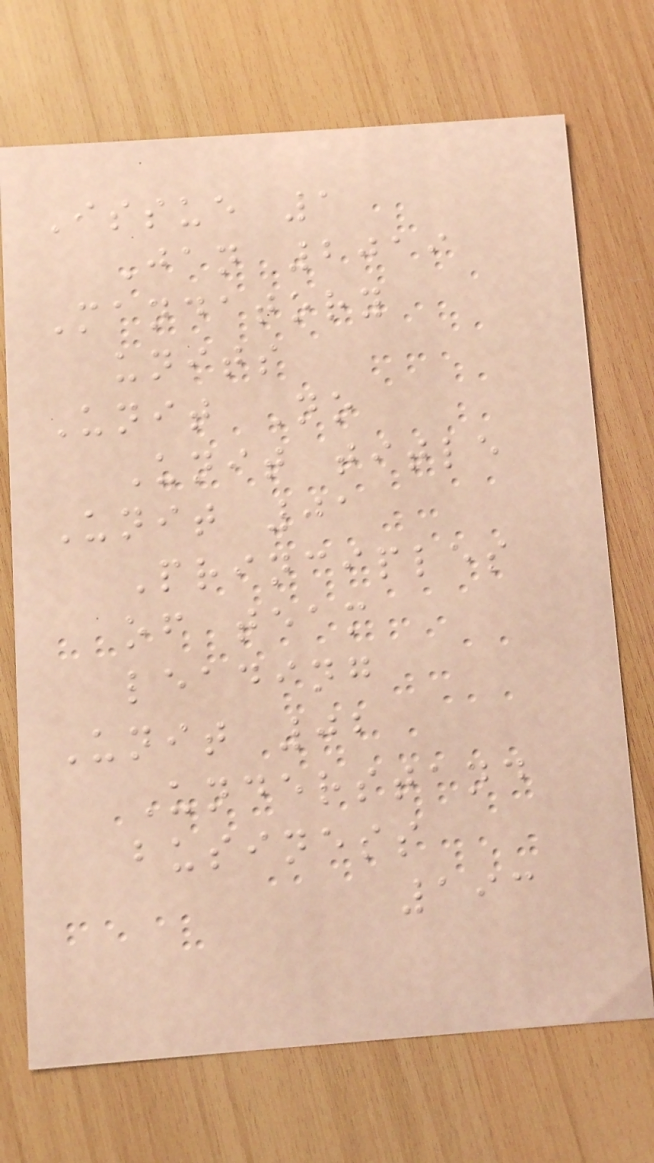Issue 1
Jan 2019
Mandatory
units
Unit No
Unit title
Unit 01
Principles
of team
leading
Unit 02
Understand
business
193
